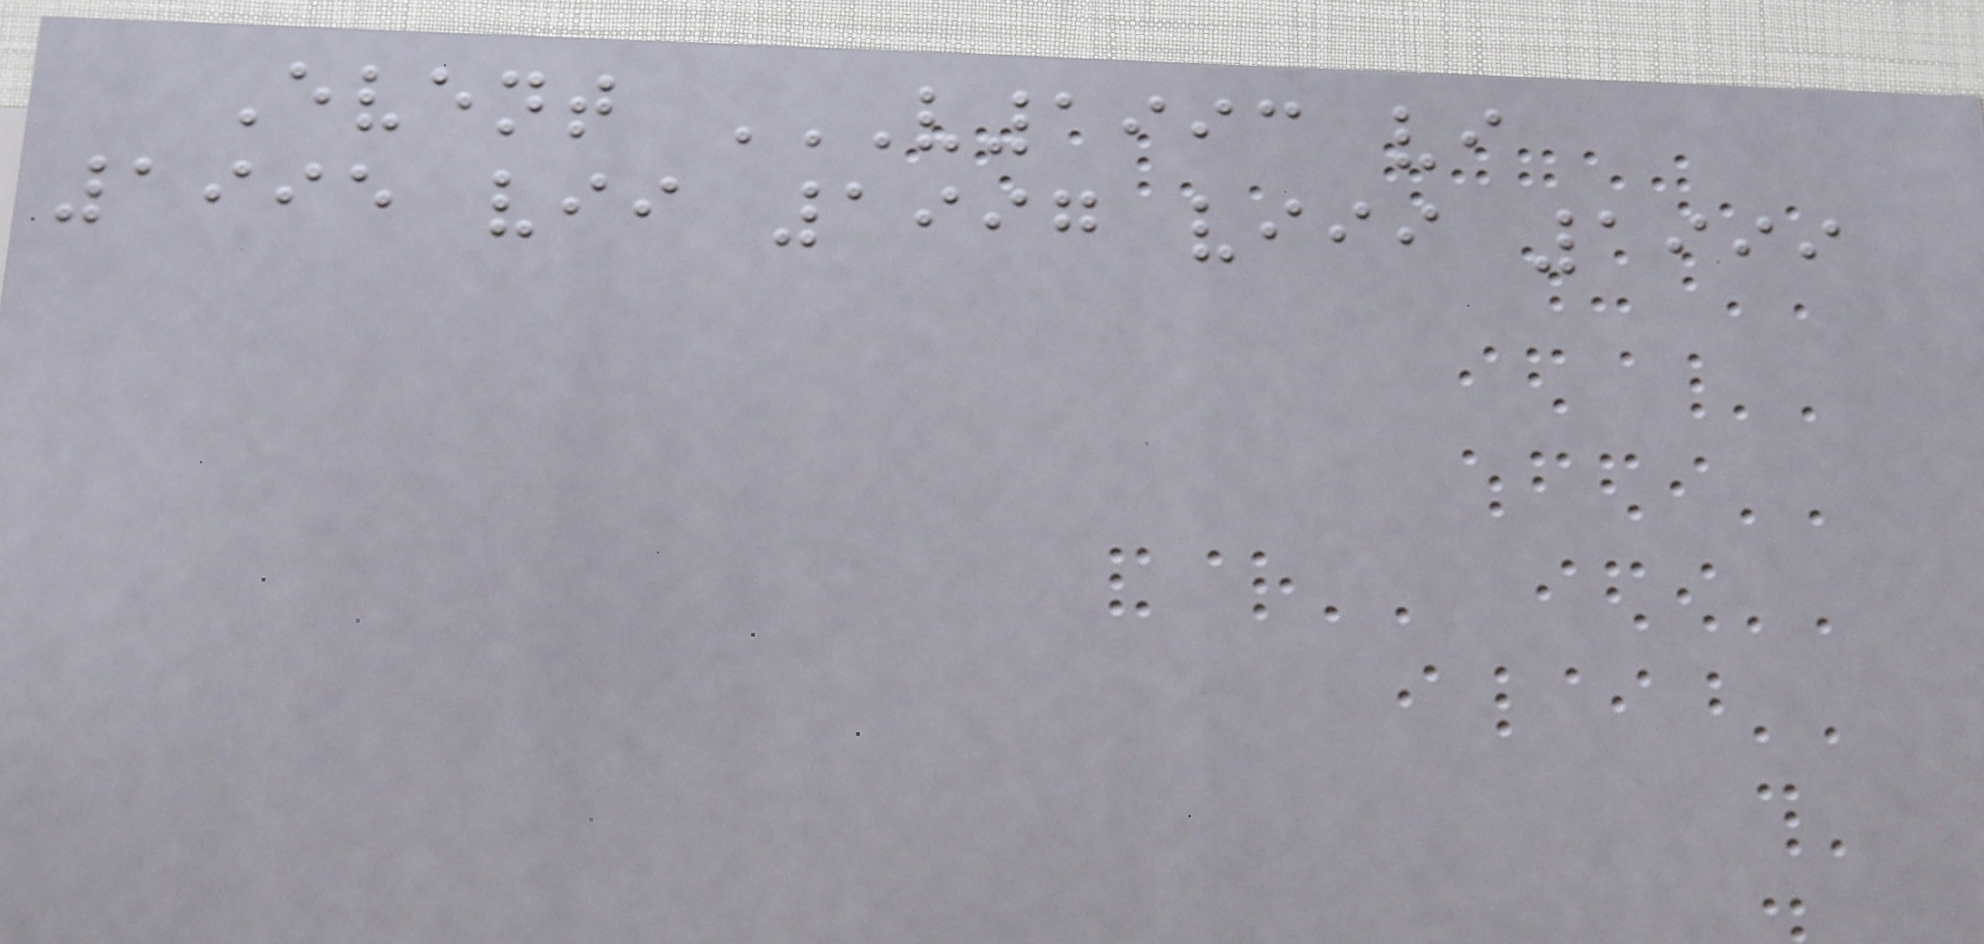Event V1993 VI
1995 VII 1997 VIII 1999
